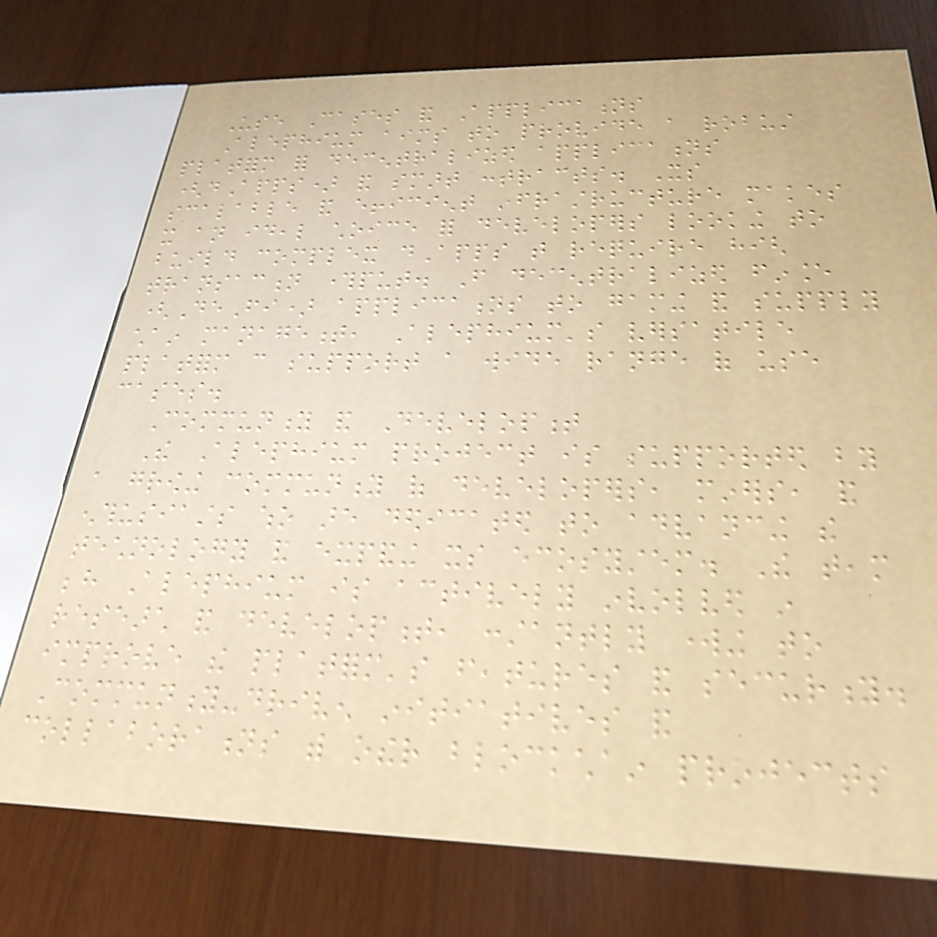Use Cases and Applications
Alephium aims to provide a robust
platform for decentralized applications
(dApps) and smart contracts. Its
scalable and efficient infrastructure makes
it an ideal choice for developers looking to
build complex dApps that require high
transaction throughput. From decentralized finance
(DeFi) applications to gaming and supply
chain management, Alephium's versatile
platform can support a wide range of use
cases.
Community and Development
The Alephium project is supported by
a growing community of developers, miners, and
enthusiasts who are dedicated to advancing the
technology and expanding its ecosystem. The team
behind Alephium is actively involved in
research and development, constantly working to
improve the platform's features and security.
Community-driven initiatives and
collaborations with other blockchain projects
